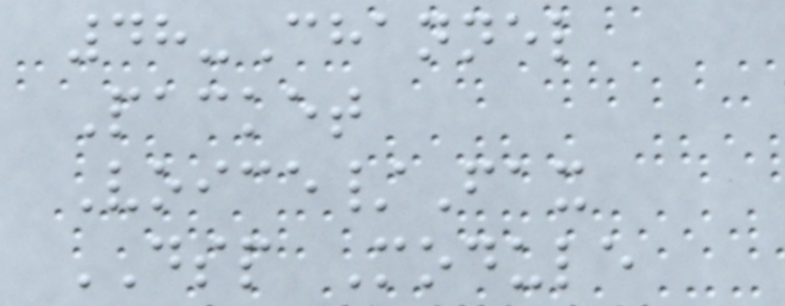48-Channel
Packet
Voice/Fax
DSP Module
